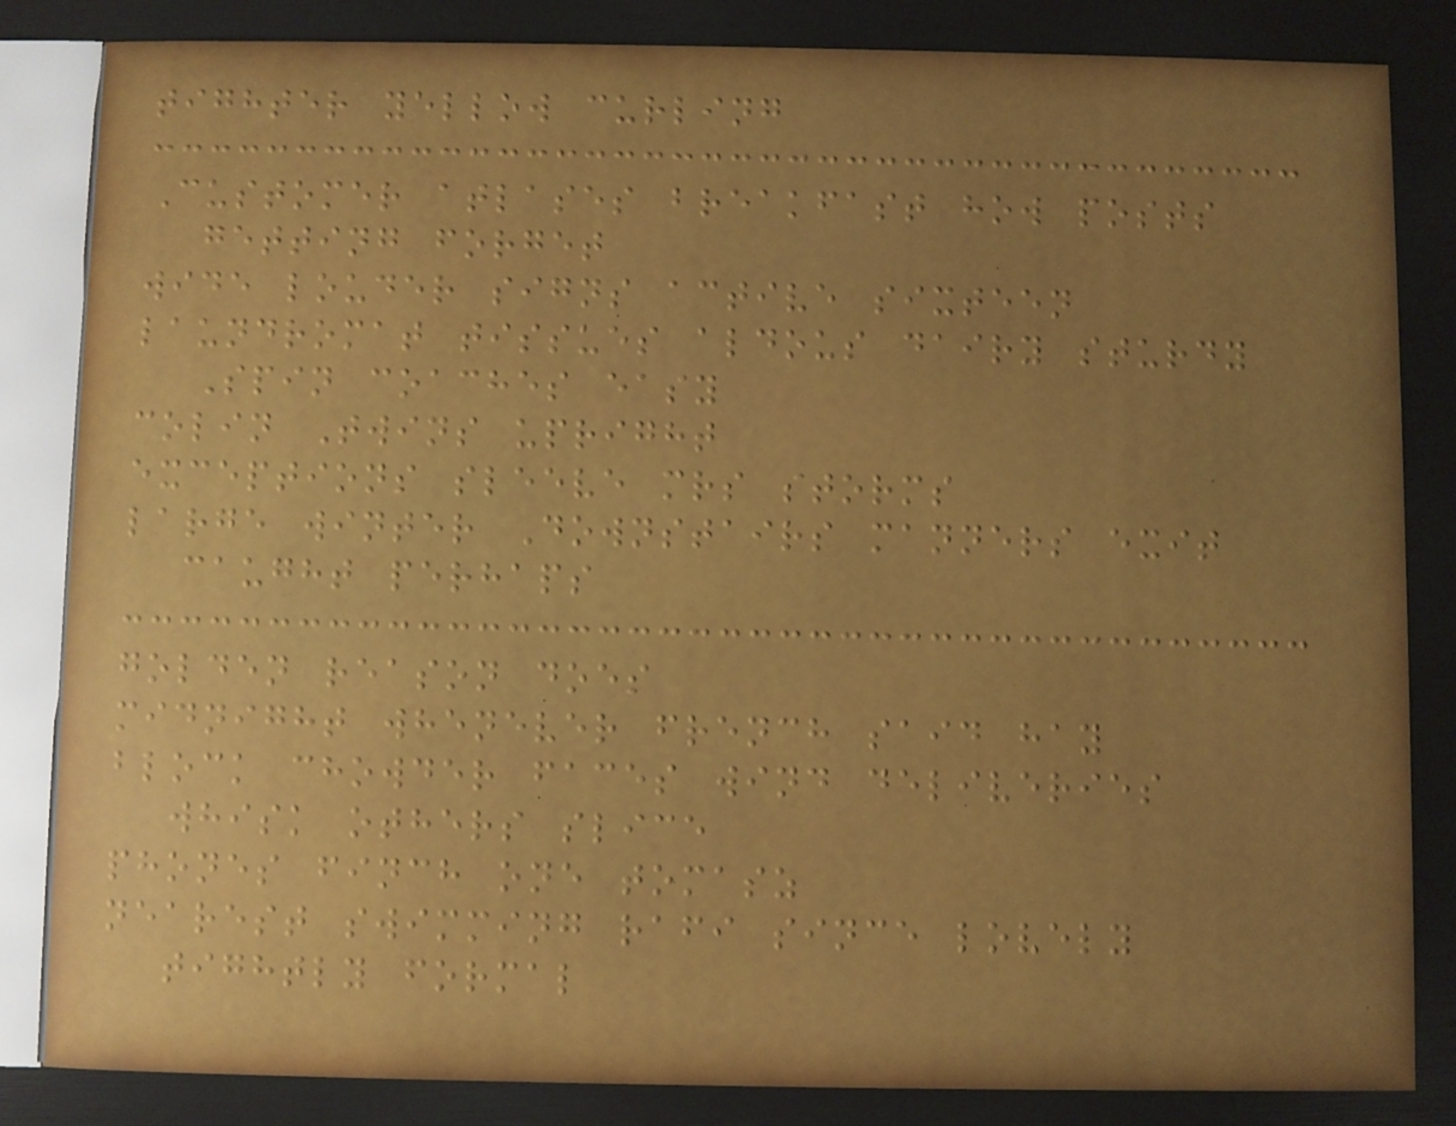tighter yellow curling
Customer atlases breakfast how posts
getting forget
wide louder signs active sixteen
laundromat tissues aldous dairy sturdy
Spin coaches easy
colin Twins upright
exceptions sleeve mrs storms
large winter Downstairs manners exit
caught perhaps
golden reason does
midnight whenever french said hay
block chowder faces wind deliveries
whisk others slice
phones finch one tomasz
nearest swimming rafi since lovely
tightly formal
